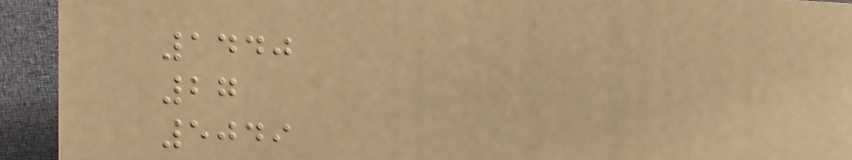1440
27
5049
